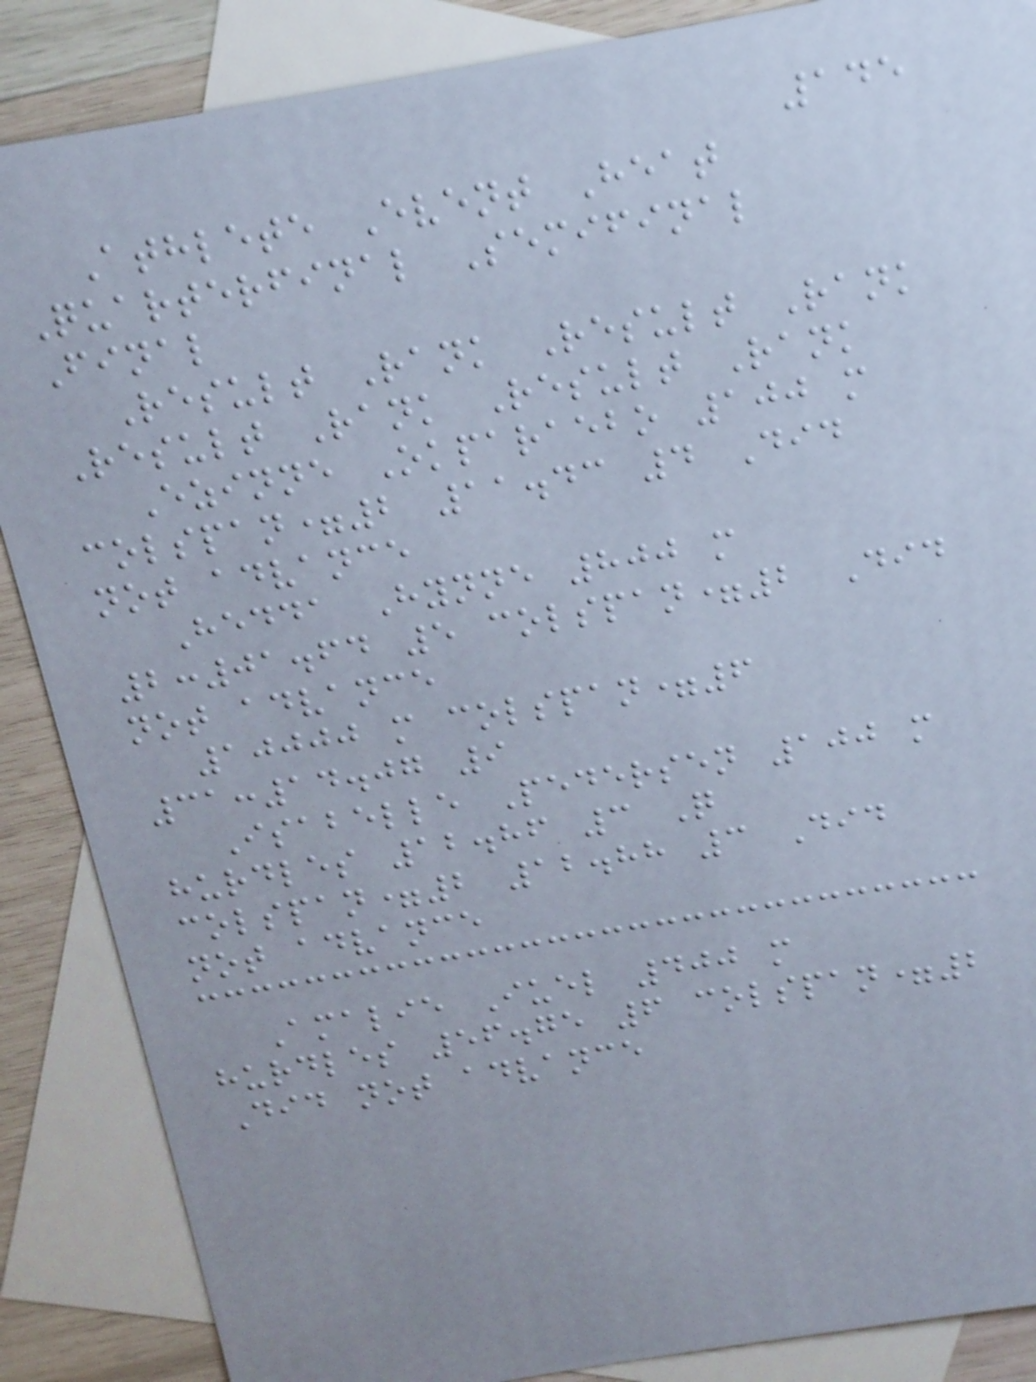145
Athlete Event Heat
Quarterfinal Semifinal
Final
Result Rank Result Rank
Result Rank Result Rank
Ezinne Okparaebo 100 m
colspan=2 11.43 4 Did
not advance
Hedda Hynne 800 m
2:01.64 5 colspan=2 Did
not advance
10000 m colspan=6
31:14.07 9
Isabelle Pedersen 100 m
hurdles 12.86 3 Q
colspan=2 12.88 3 Did
not advance
Amalie Iuel 400 m
hurdles 56.75 6 colspan=2
Did not advance
